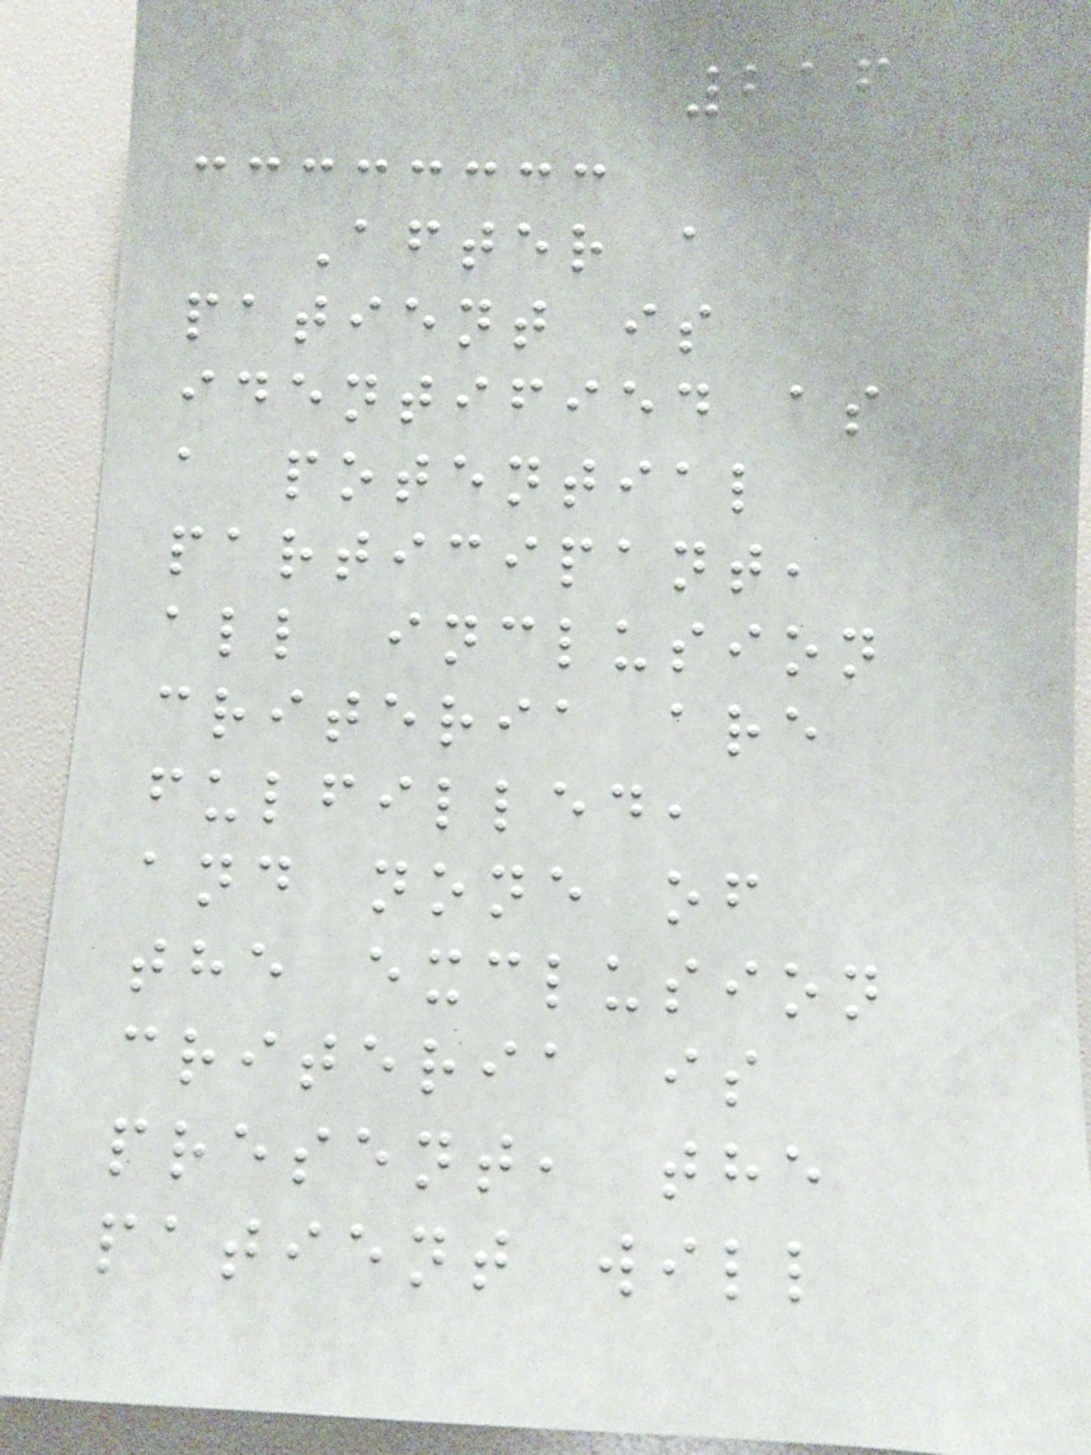216
After a
patient is
identified as
a potential
participant,
all inclusion
criteria are
fulfilled,
and none of
the exclusion
criteria is
present, the
patient will
